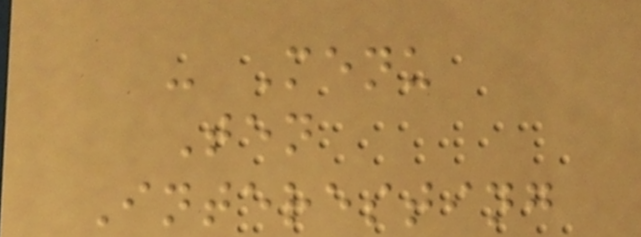- Menu
Ten
Interesting
